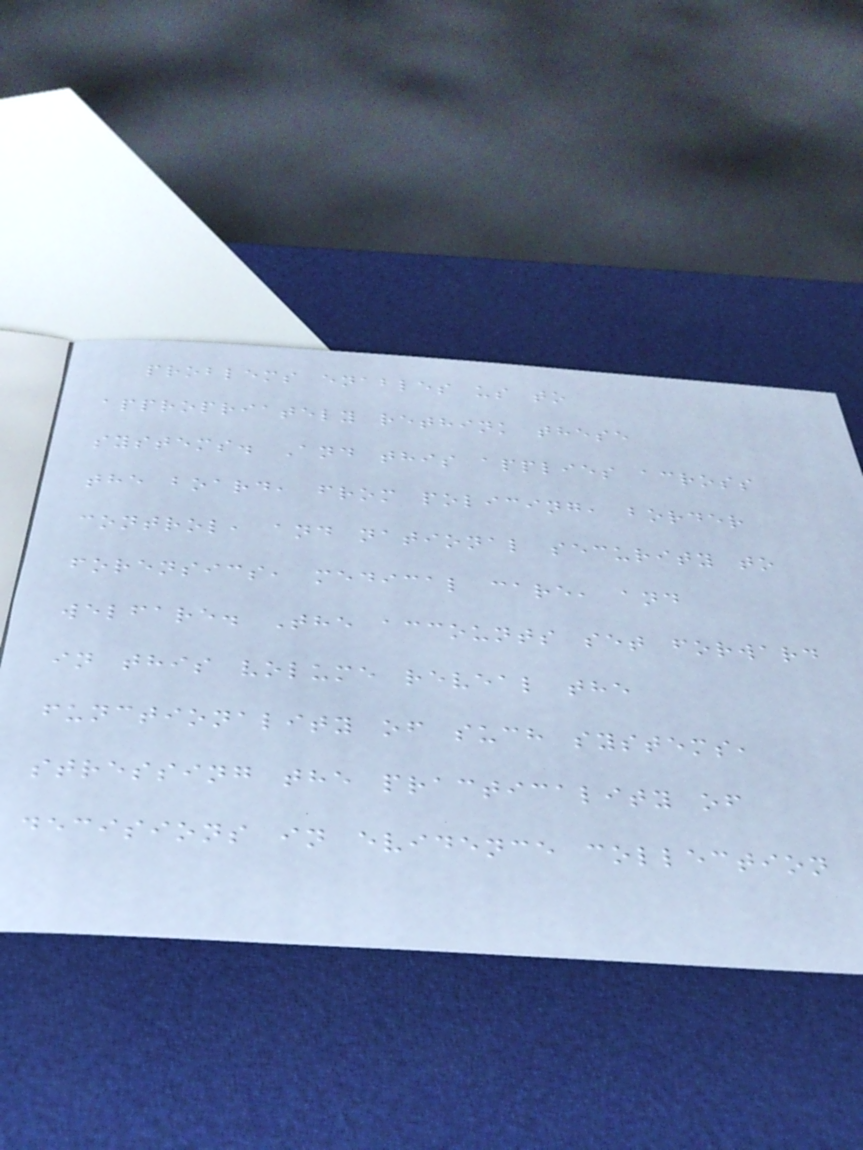problems enables us to
appropriately rethink these
systems. And this applies across
the board, from policing, border
control, and national security to
forensics, medical care, and
welfare. The accounts set forward
in this volume reveal the
functionality of such systems,
stressing the practicality of
decisions in evidence collection
